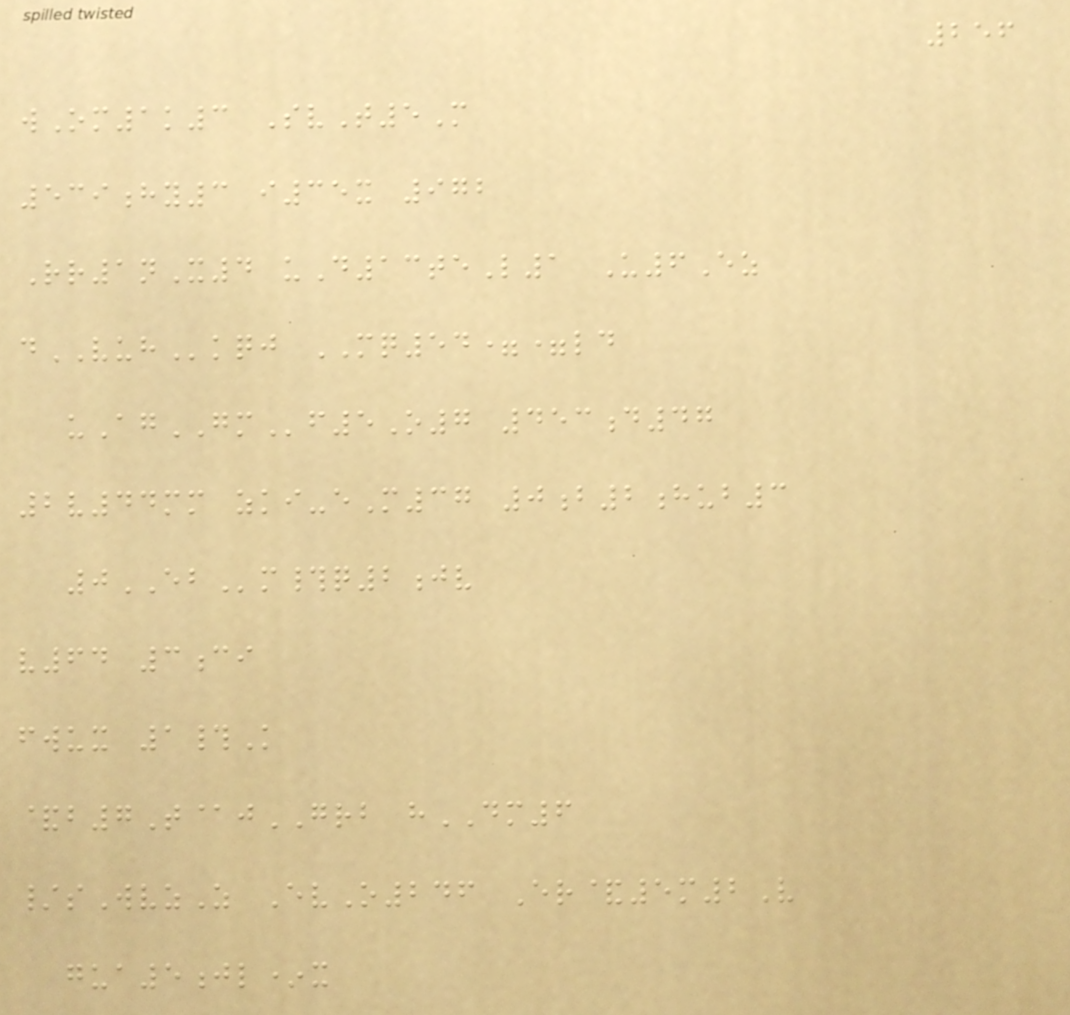256
wOm1k3 SvT5M
539hy3 i35x 972
Rr1nX4 uD13teL1 U6Ez
dVUHkqj MQ54==ld
uAgGMf5O7 453d47
2v44mm zki-eM37 0b2hub3
0EBm#q2jv
v64 3ci
fwux 1#K
&b7T@jGRB hDM6
/sWvzZ EvO246 Er&5m2V
gua5jl*x
